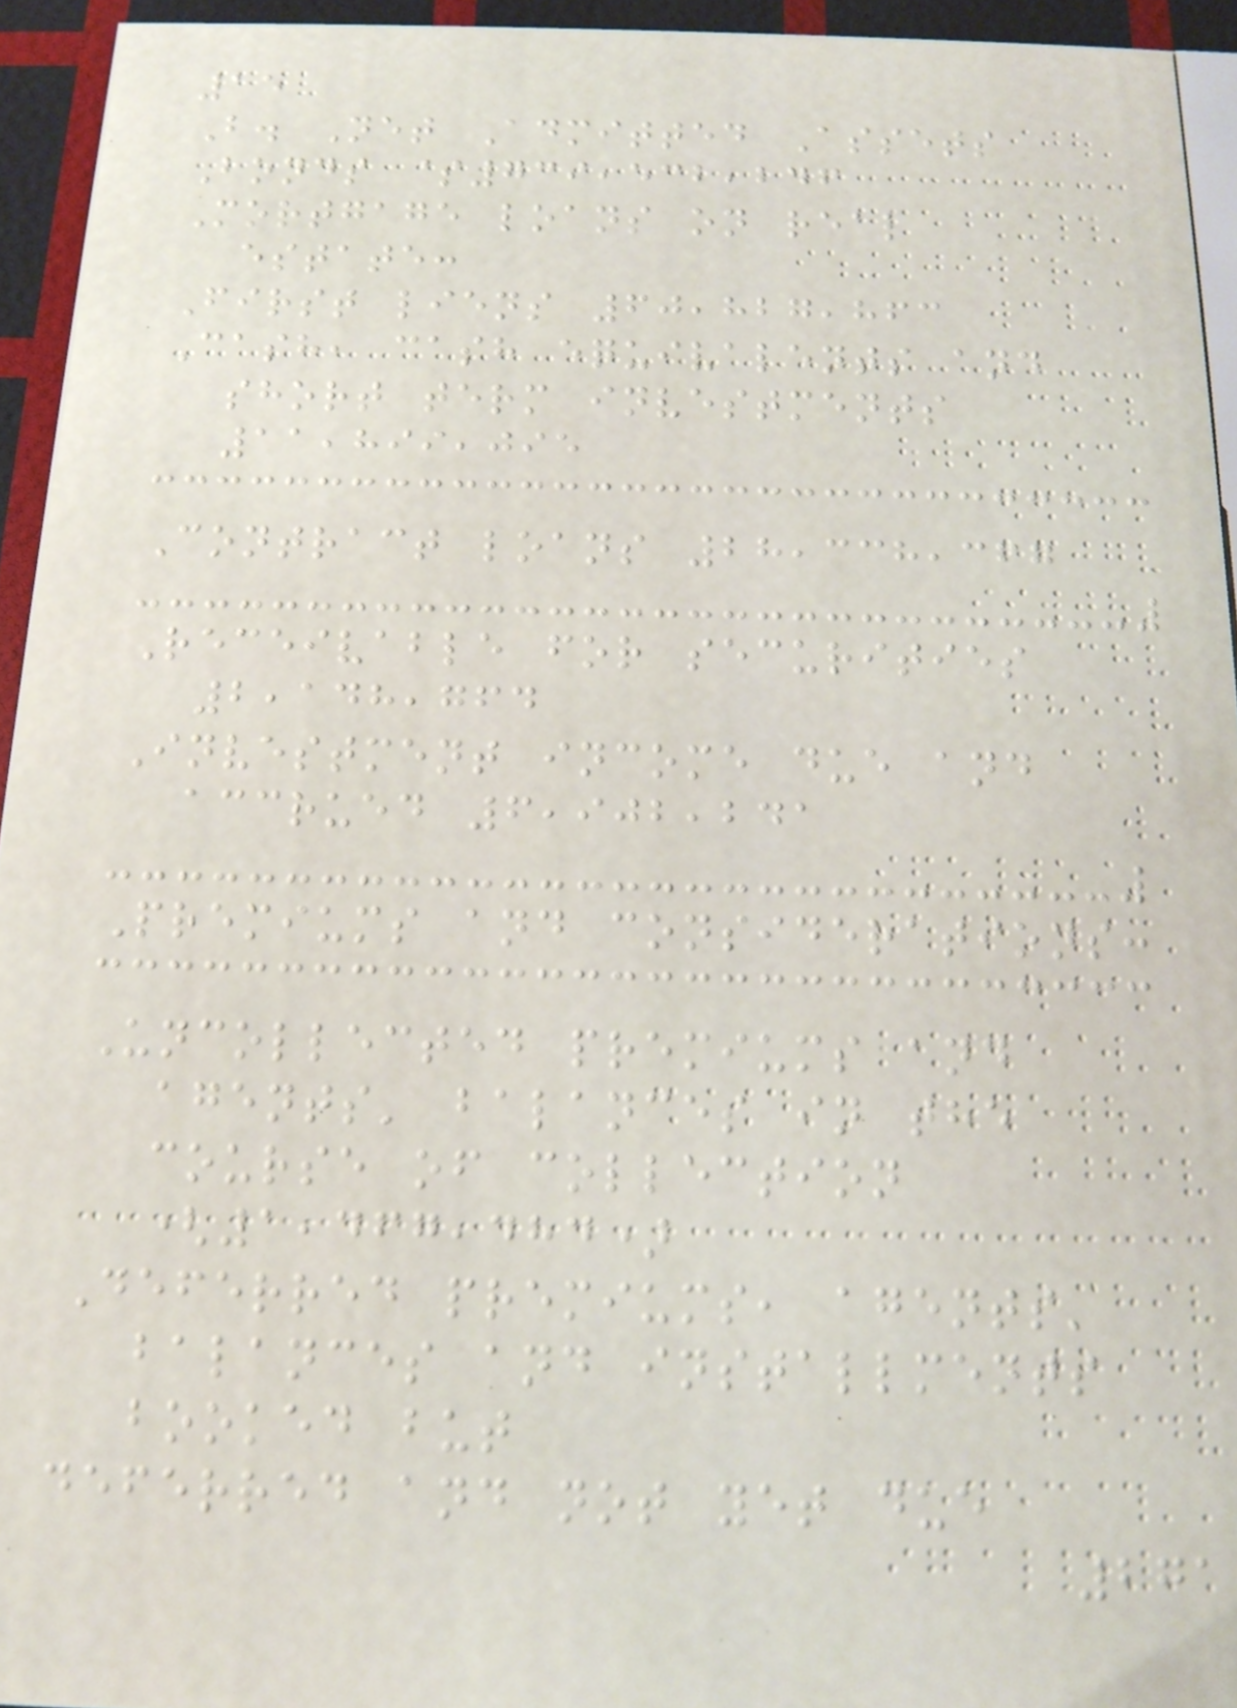15
B. Net Admitted Assets
Bonds $739,532,246
Mortgage loans on real
estate:
First liens 60,827,863
Cash, cash equivalents and
short term investments
11,899,095
Contract loans 28,338,367
Receivable for securities
2,148,764
Investment income due and
accrued 6,902,241
Premiums and considerations:
Uncollected premiums and
agents' balances in the
course of collection
(1,467,484)
Deferred premiums, agents'
balances and installments
booked but
deferred and not yet due
271
